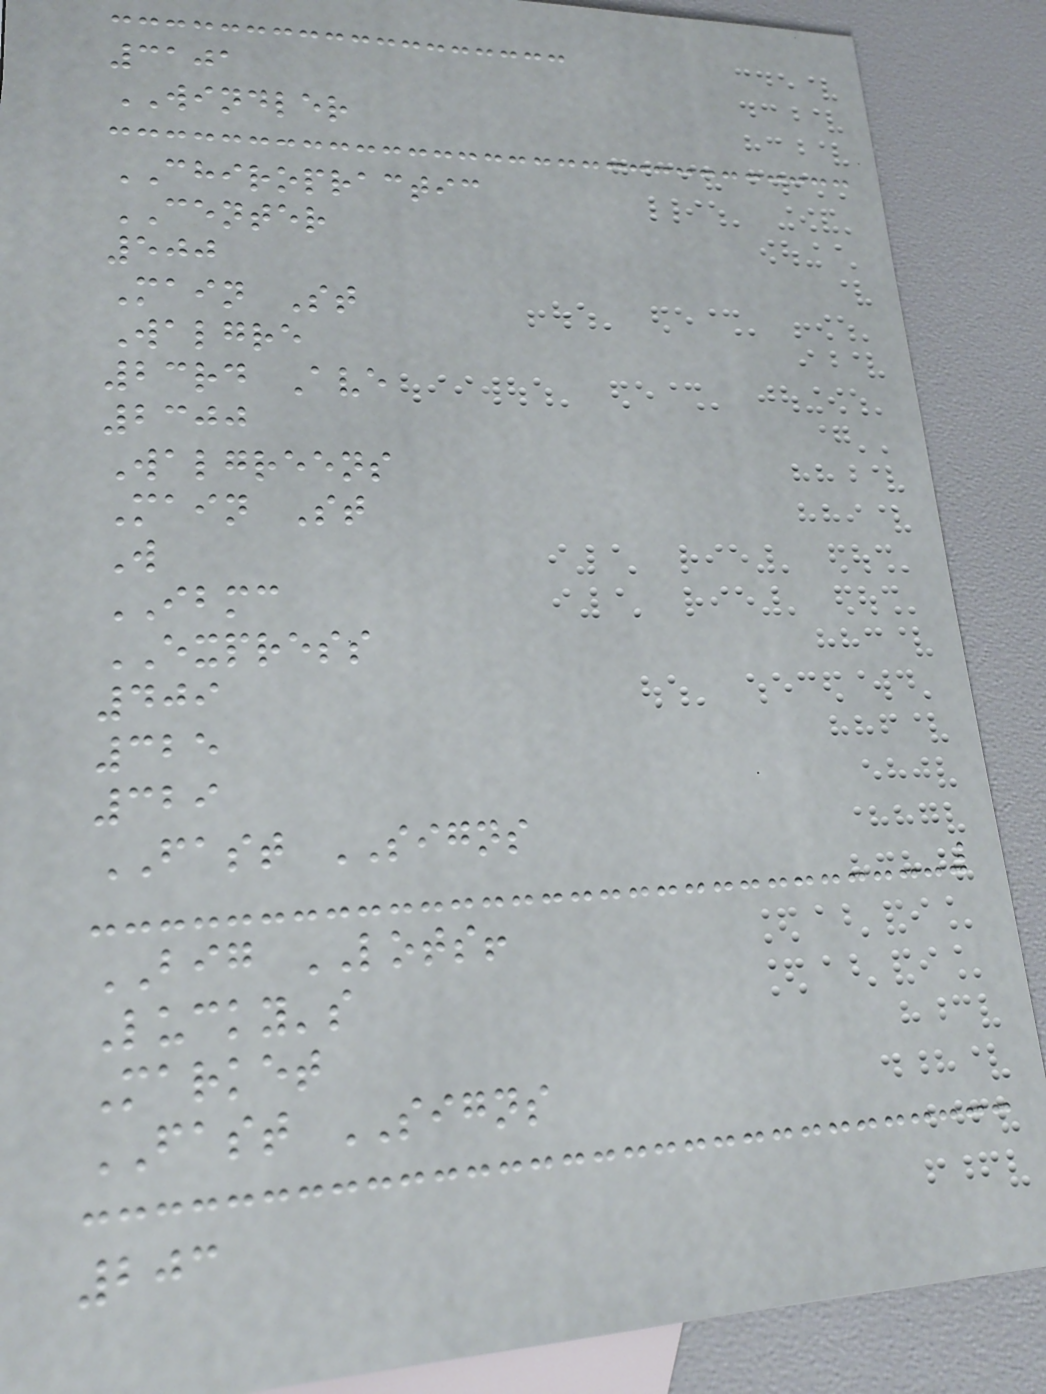3101
WINDLER
CHIROPRACTIC
CENTER
500
Main St
Walgre
23rd Ave
2300
Walgreens
Main St
W
IBMC
EXPRESS
409
325
329
FAST SIGNS
BIG LOTS!
Lucky's
Market
FAST SIGNS
203
